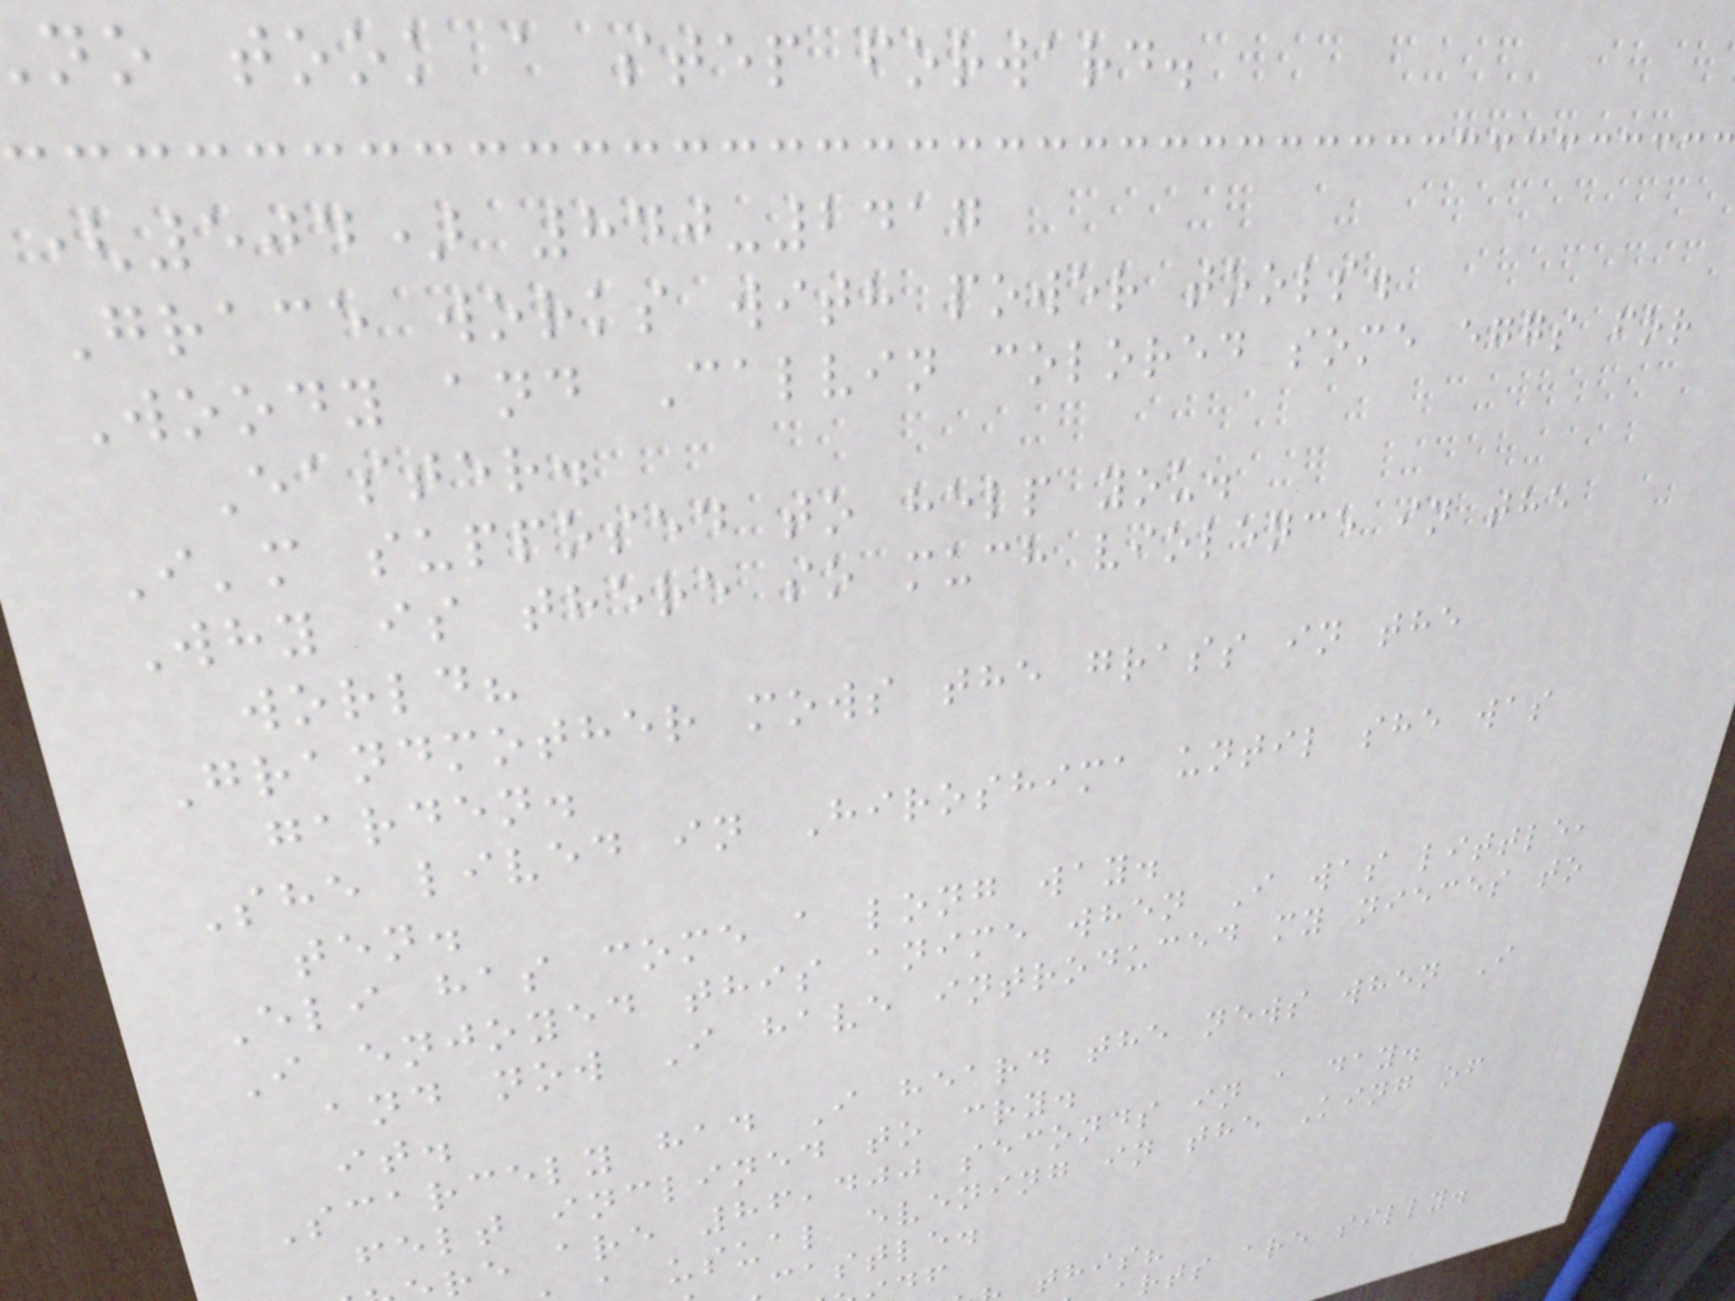no took a step forward.
(504) 840-2417
Grace works with power tools.
Woody and Calvin colored some eggs for
Easter.
I'm supposed to help you.
Why is there so much violence in the
world?
Grandmother mows the grass in the
garden.
She lived in Hiroshima until she was
ten.
Eli has come a long way.
I enjoyed this anime when I was little,
and now I have introduced my nieces to
it.
Scarcely had I heard the news when I
felt inclined to cry.
re are 86,400 seconds in a day.
usual evening in the King of
castle.
rts are silly.
